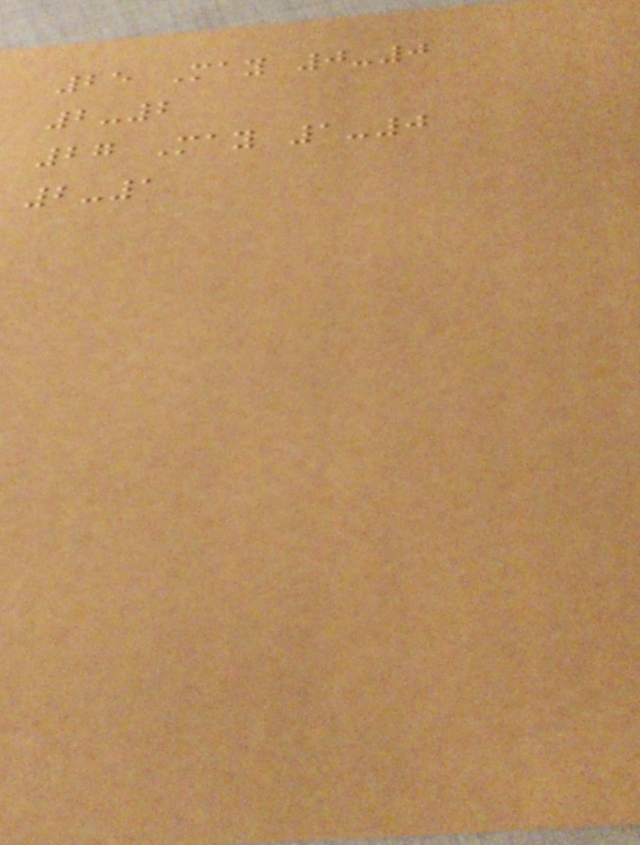25 May 0-0
2-2
27 May 1-0
2-1
